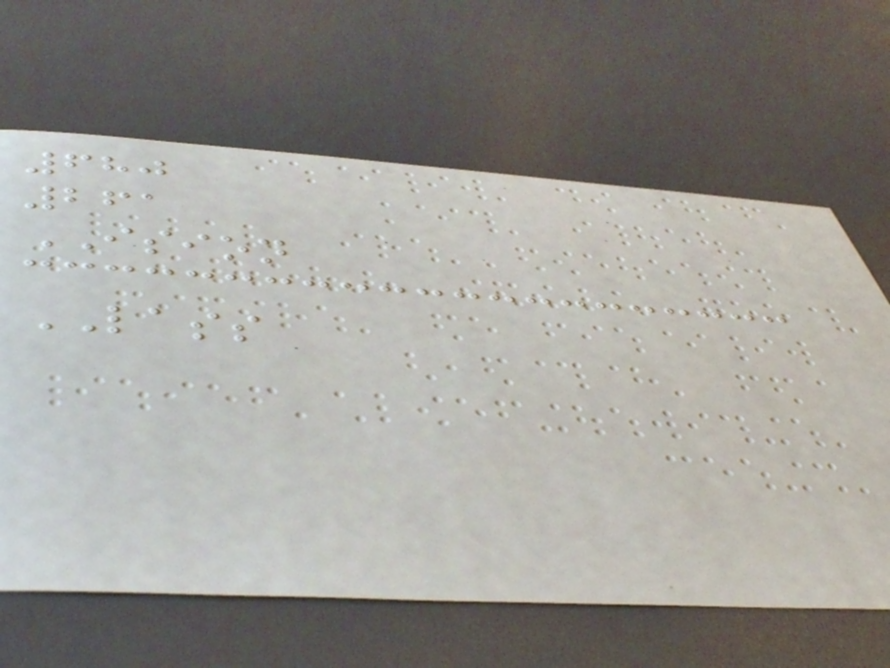680
261
ISION
LASS
